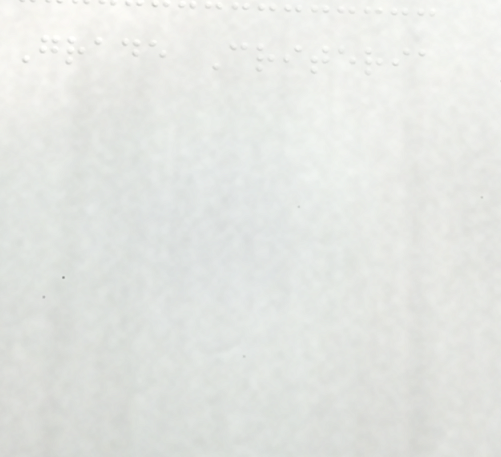Grade Criteria
